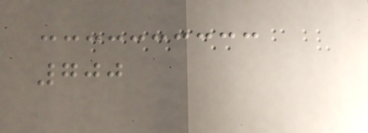700
